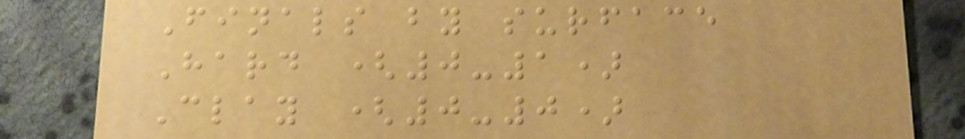Finals by surface
Hard (0-1)
Clay (0-0)
